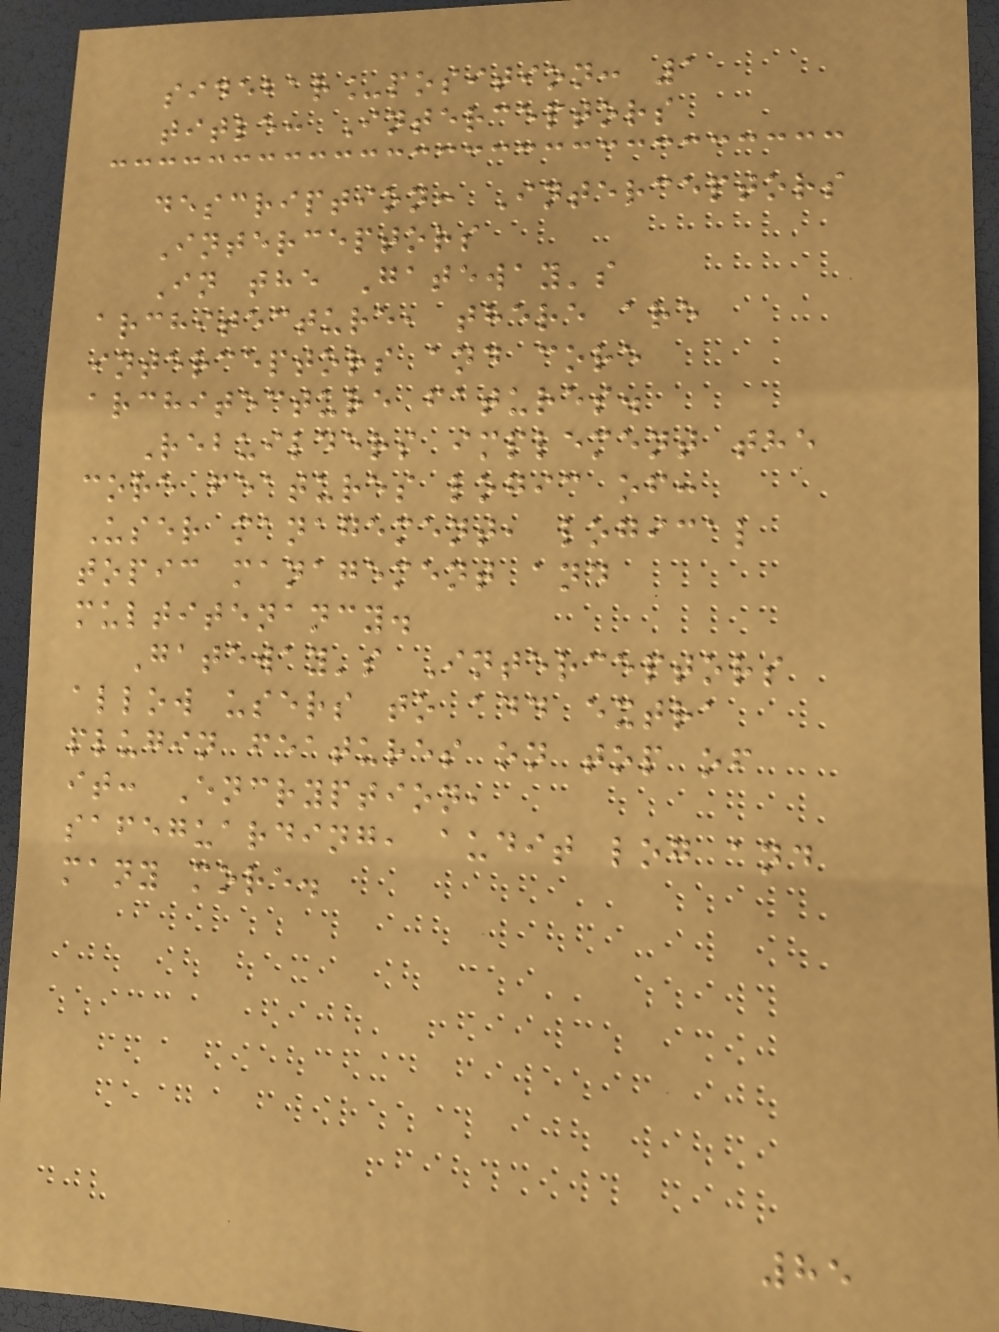sidebar_position: 1
title: Interceptors
description: Interceptors
Interceptors
In the Gateway's
architecture, there are
interceptors and core
architecture fatures.
Rebuilders implement the
core features logic of:
User management, logical
topic management and
multitenancy.
Gateway's Interceptors
allow users to add extra
plugin features on top of
it: Encryption,
safeguarding, audit log and
many more.
85
